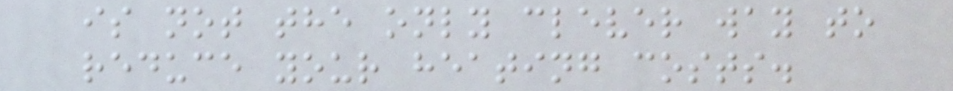is not the only clever way to
reduce your heating costs.
